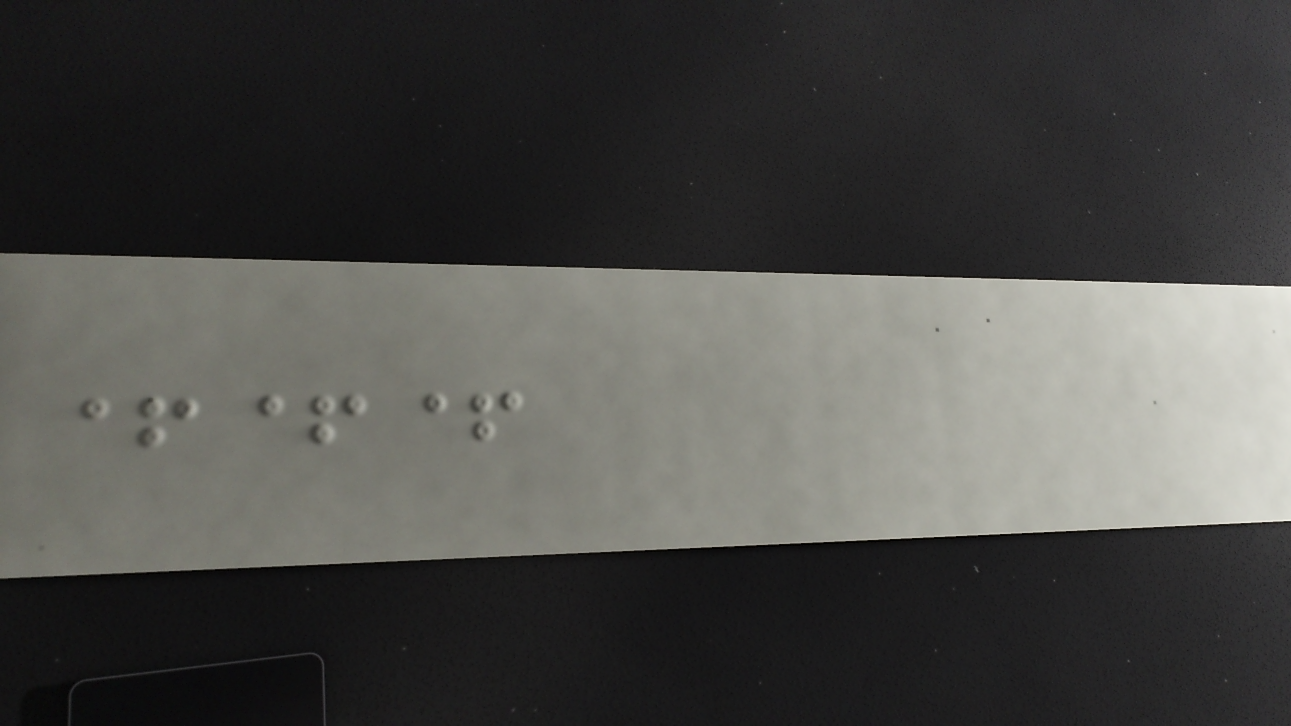+++
